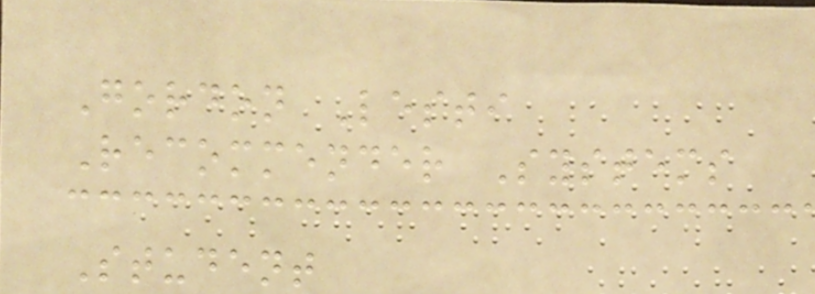Gordon Lesti
Recommender Systems
Student
